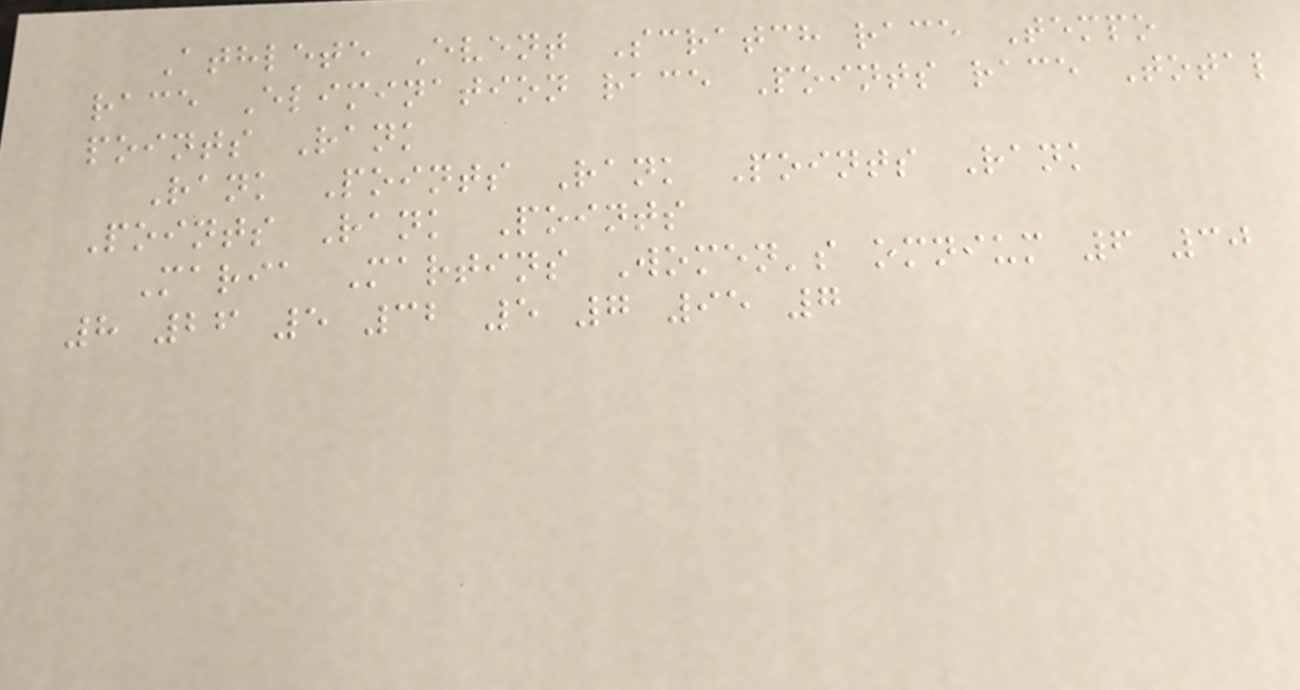Athlete Event Scratch race Tempo
race Elimination race Points race Total
points Rank
Rank Points Rank Points Rank
Points Rank Points
Maria Martins Women's omnium 6 30
8 26 5 32 5 7 95 7
